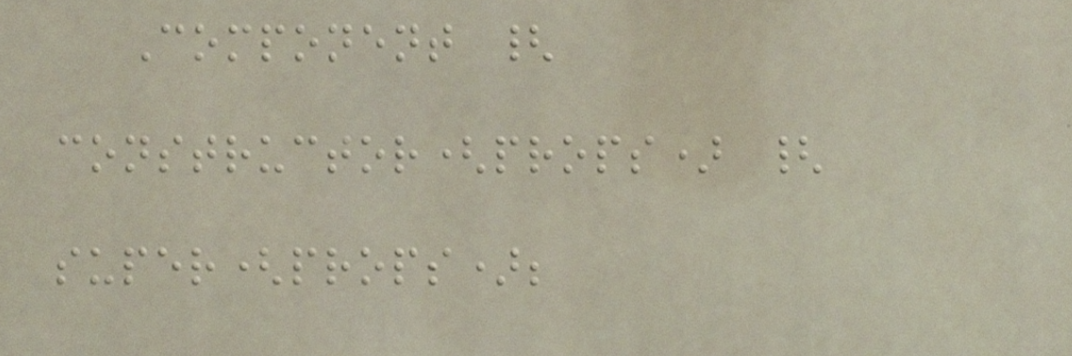Component {
constructor(props) {
super(props);
